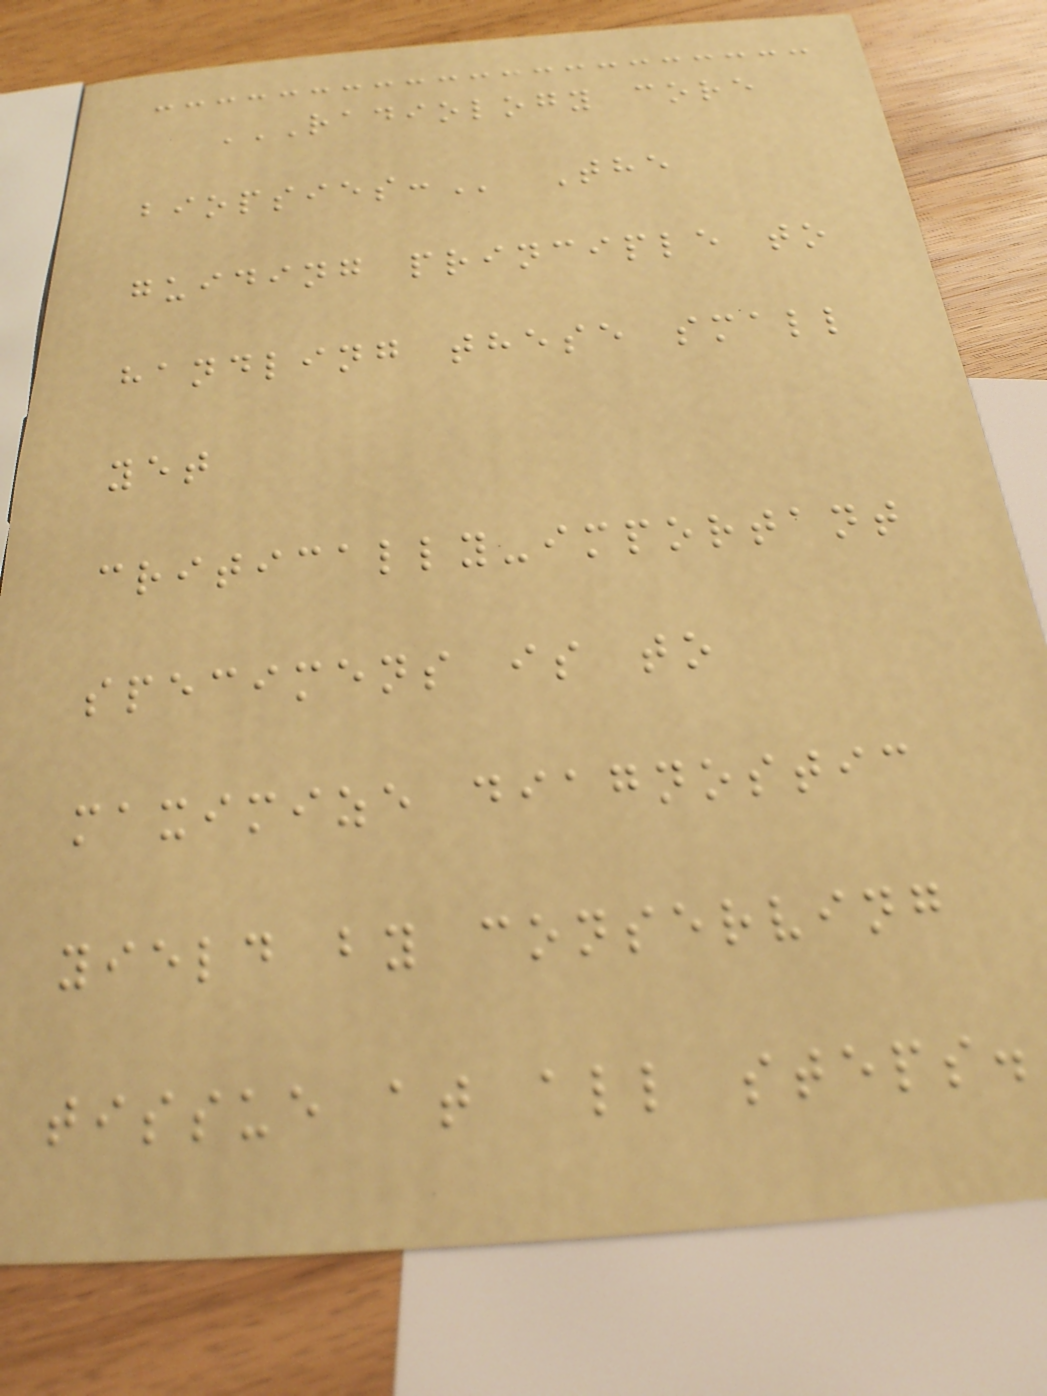RADIOLOGY CORE
BIOPSIES: The
guiding principle to
handling these small
yet
critically-important
specimens is to
maximize diagnostic
yield by conserving
tissue at all steps.
